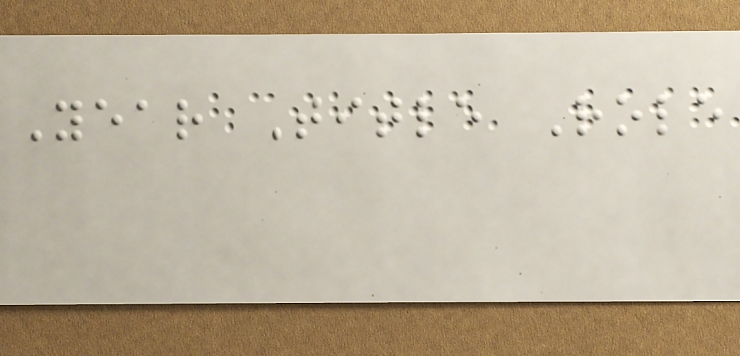Year Title Role
